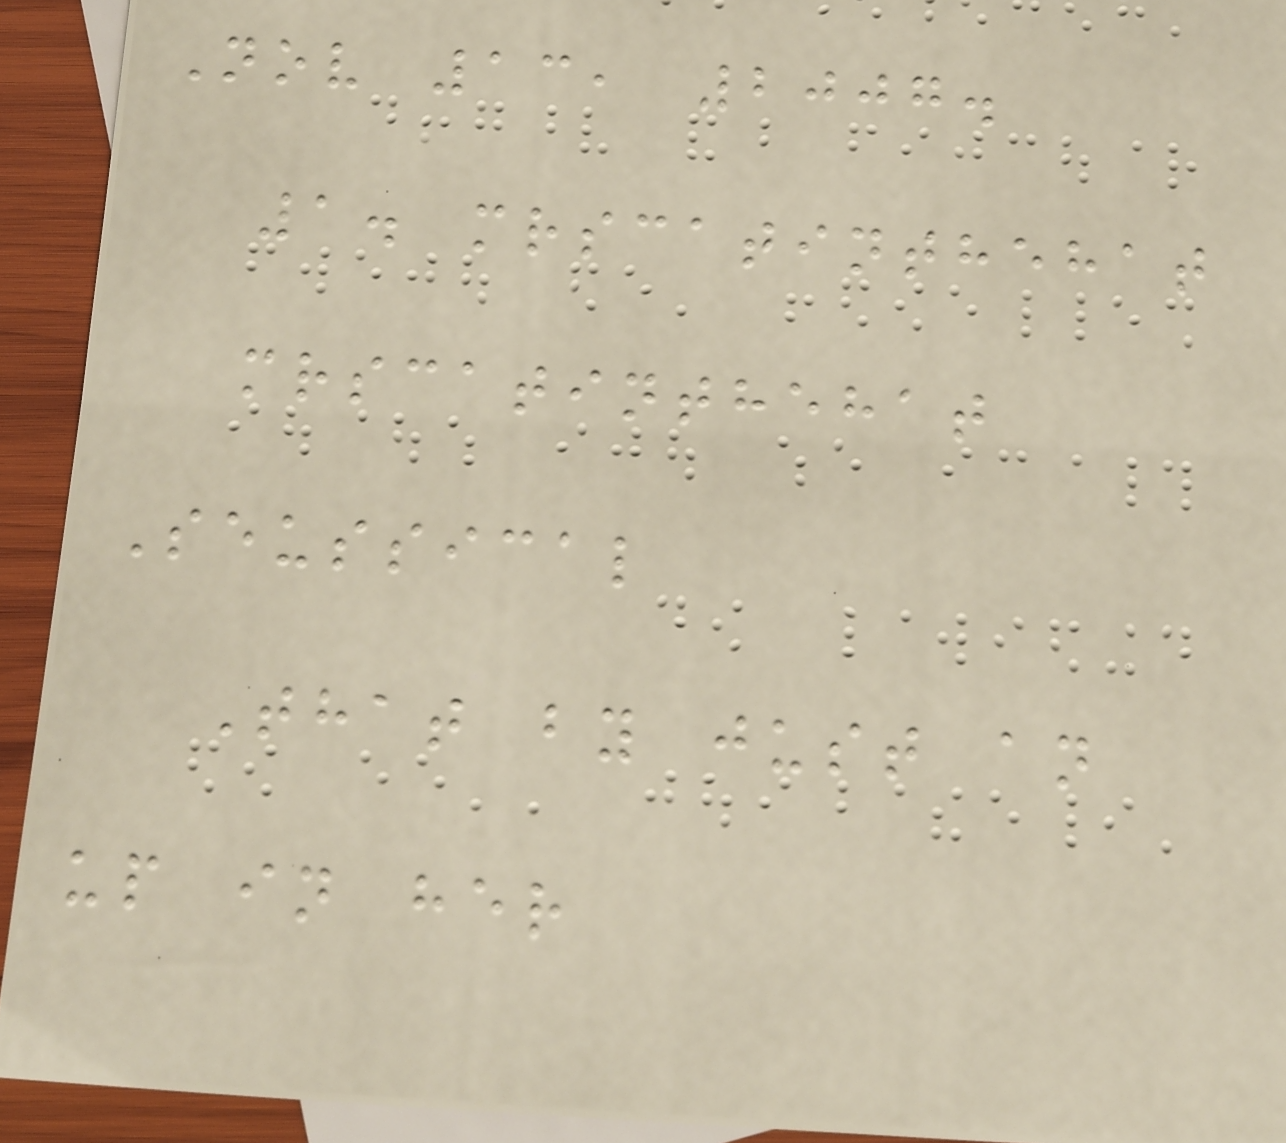Nov 13, 2007.
1. mrscatinthehat
mrscatinthehat
Seussical
That by just an
up in her
